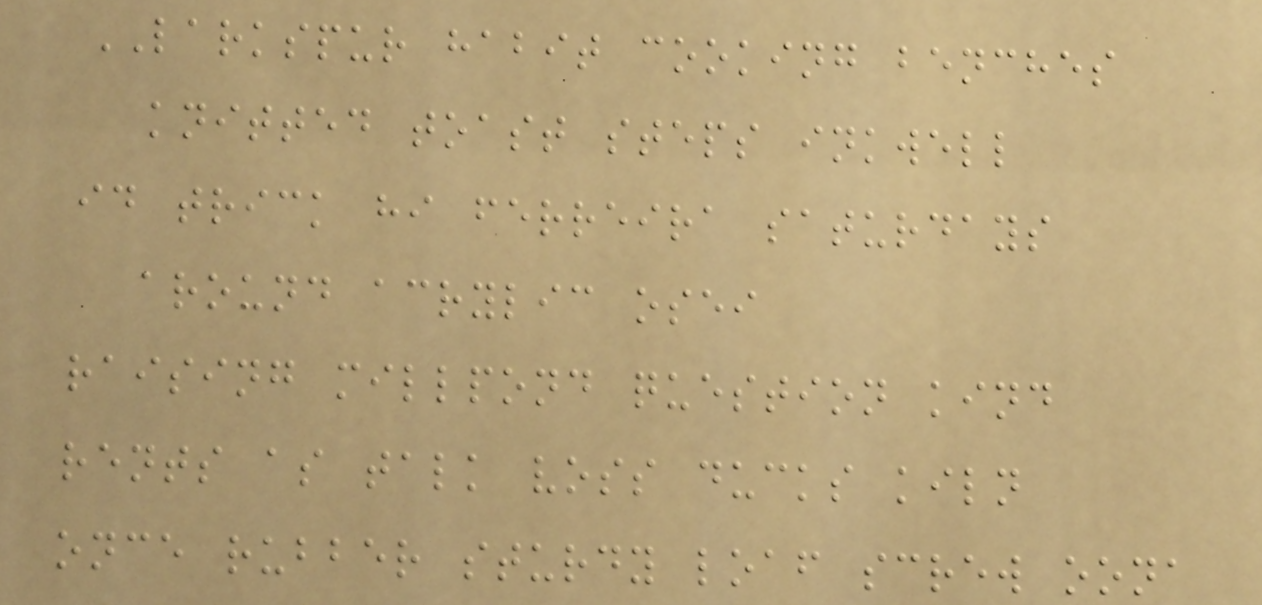LARKSPUR habit cooking benches
knitted toast steps inkwell
id trick hi ferreira saturdays
around acrylic osei
raising millpond question kind
rents as talk voss ducks kiln
once rubber sturdy loaf screw oona
